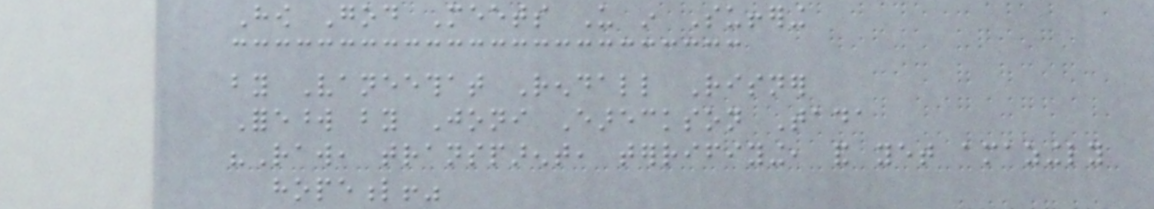How God Meets Us in Suffering
by Vaneethat Rendall Risner
Foreword by Joni Eareckson Tada
"Raw, transparent, terrifiying, and yet amazingly
hopeful!"
